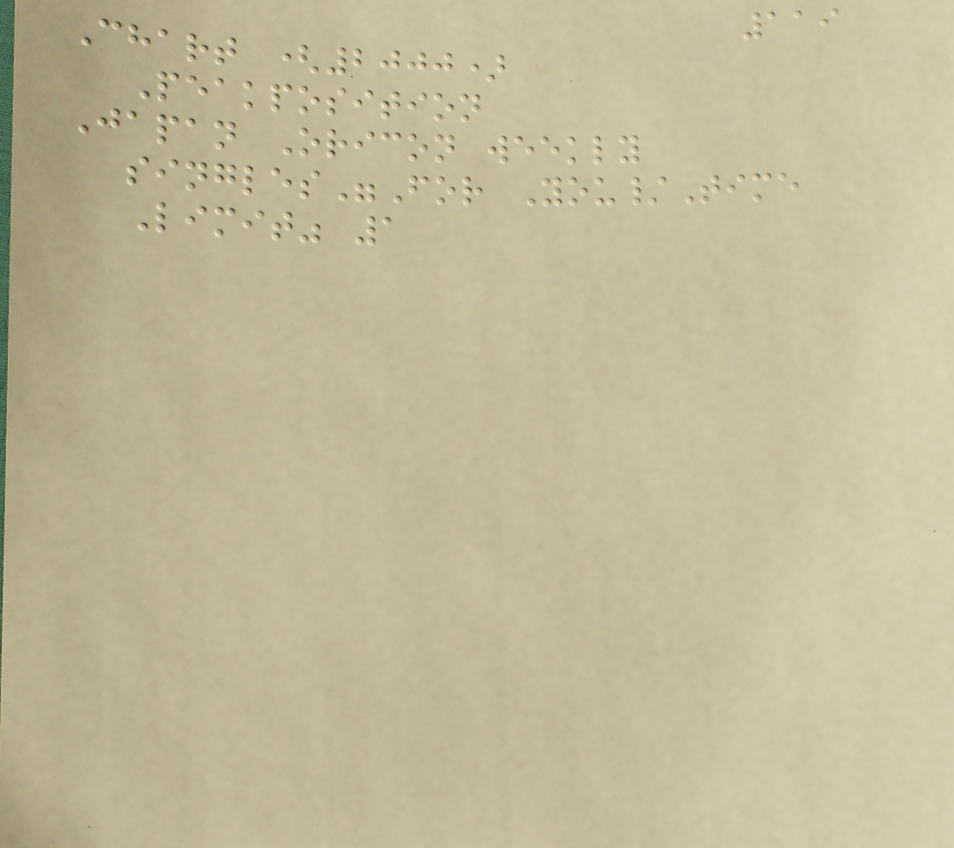119
Chart (2000)
Peakposition
Japan Oricon weekly
singles"For You/Time
Limit" 1
